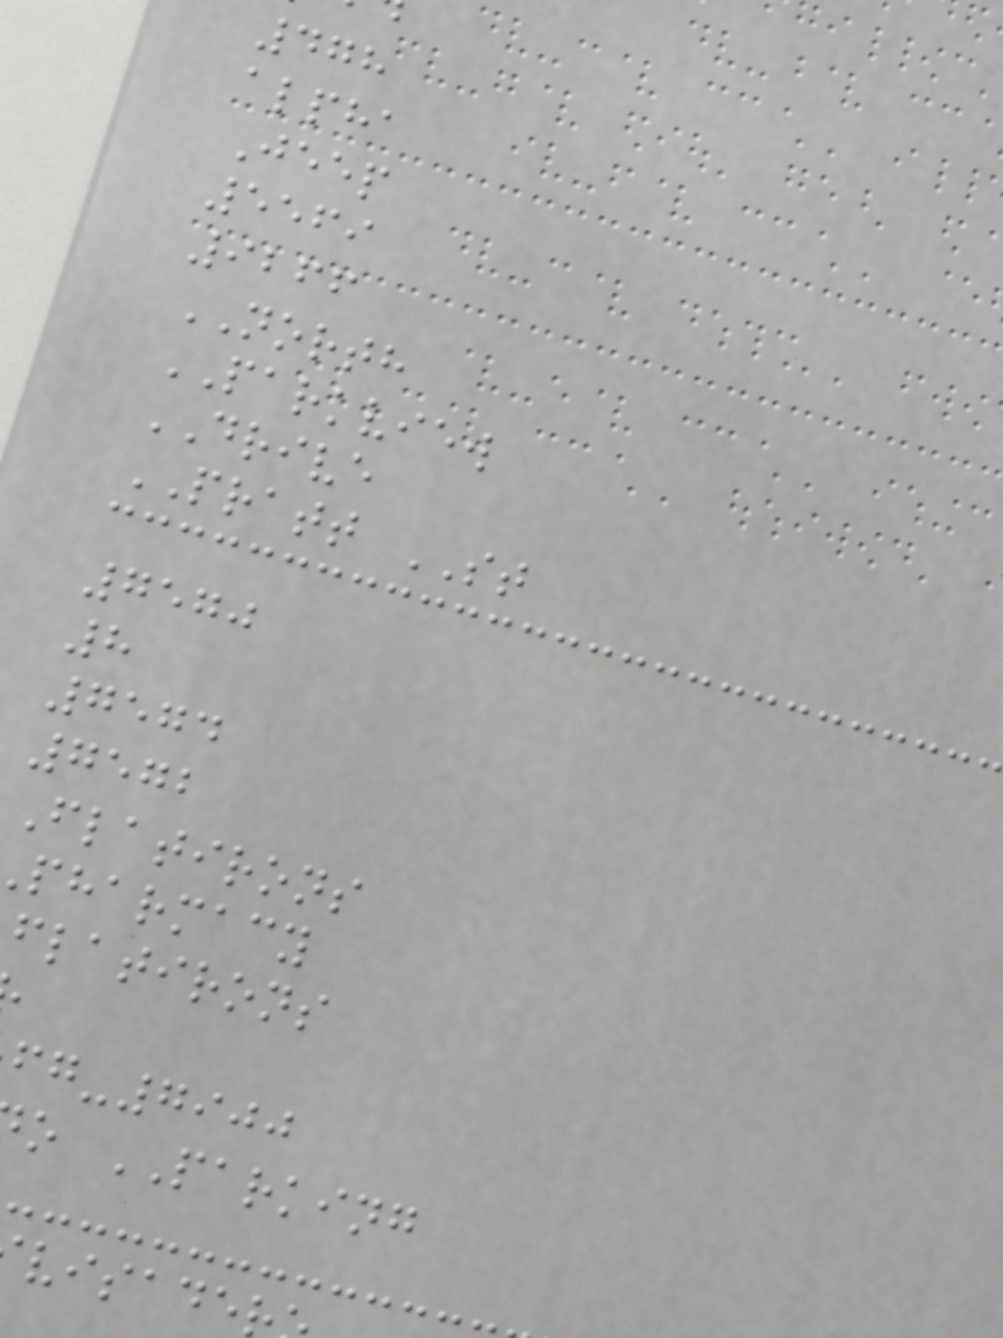478
alpha
Jeep
5569
9266
NORTH
PARKVIEW
DRIVE
PRATT ST
7570
8
7574
7572
Flatirons
pharmacy
flatirons
-7900
o PARKING
